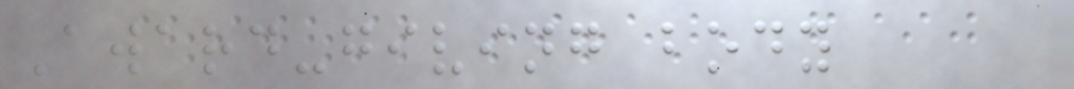Award-giving body
